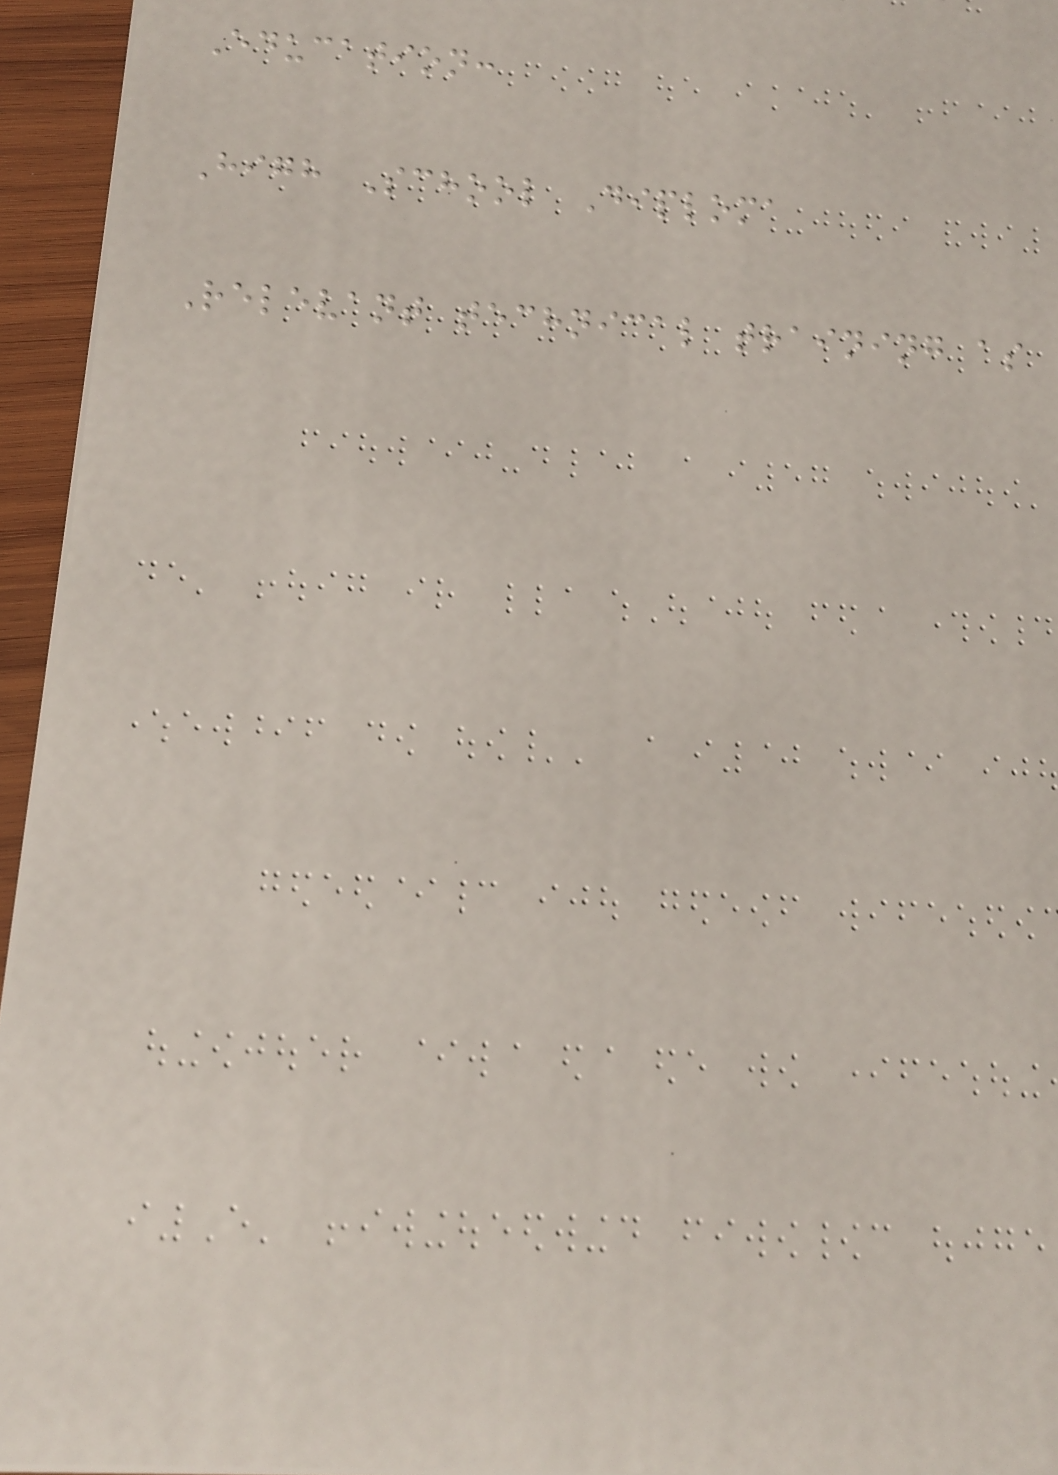Education:
High School Diploma
Relevant technical training as
